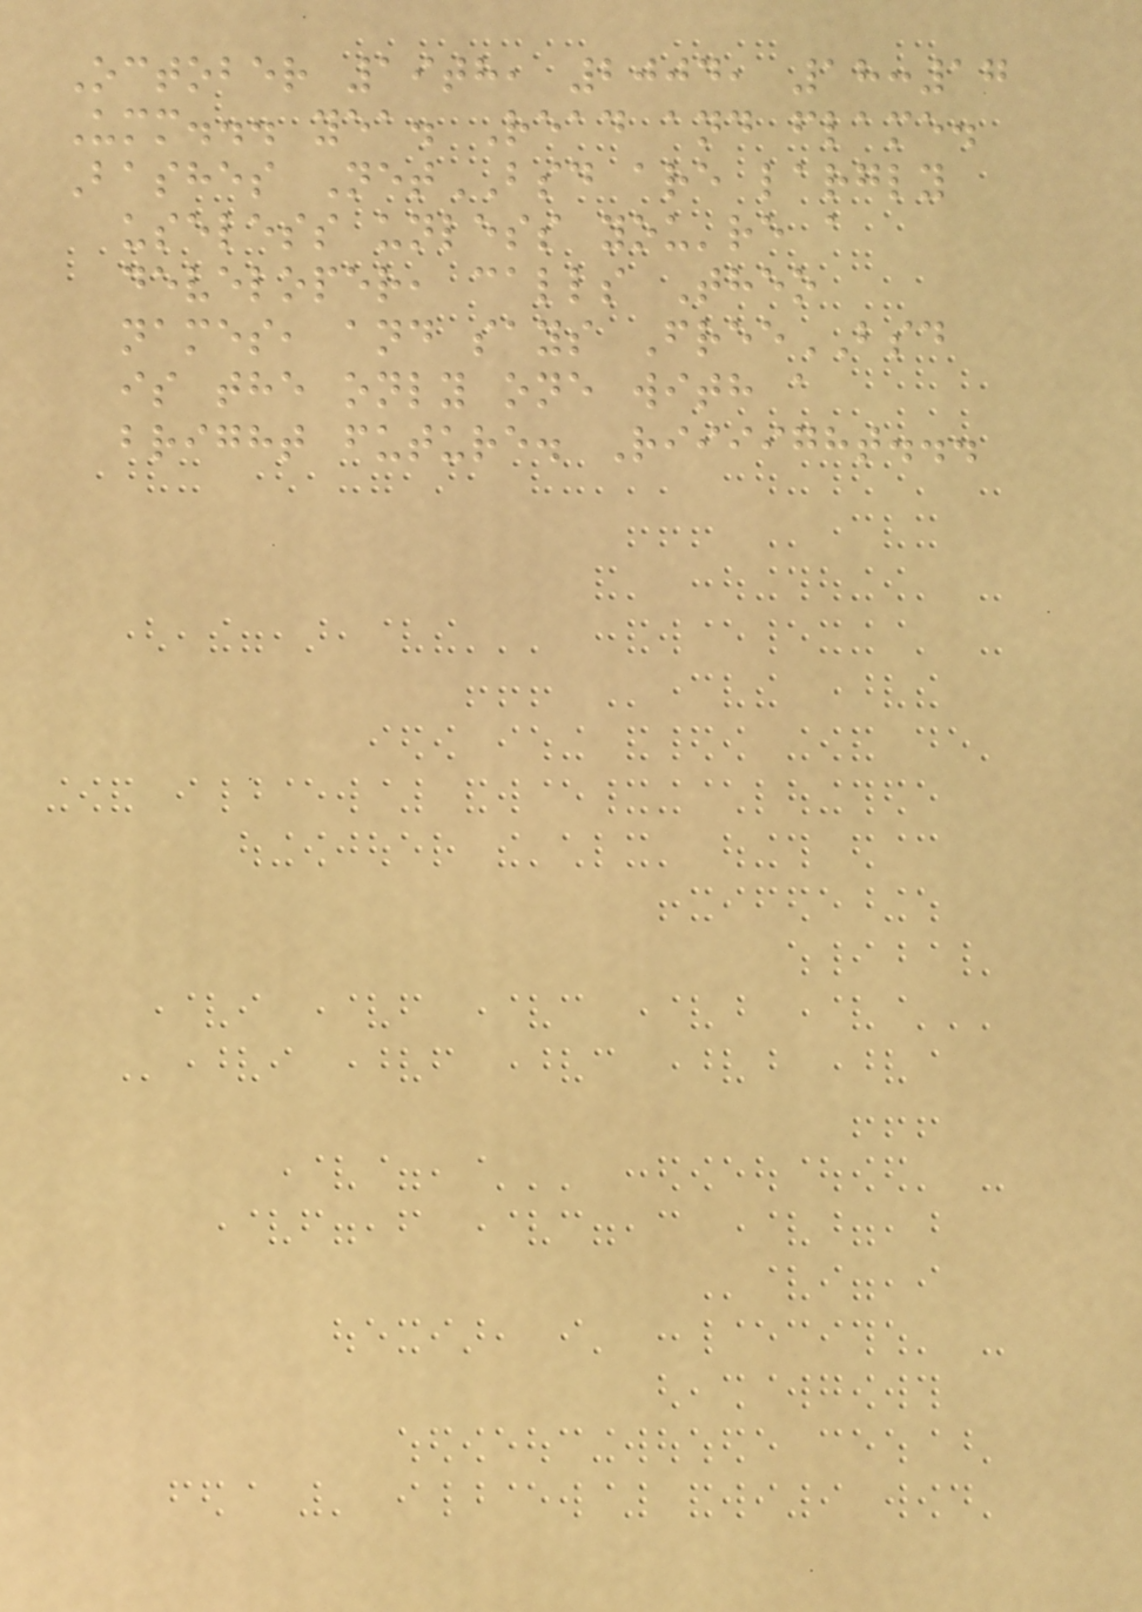October 19th, 2004, 18:17
Umm... yea. Read and flame.
Bashes NetBSD are largly
useless unless you're a
developer, calls Theo
names, and says FreeBSD
is the only one with a
bright future. Riiiight...
